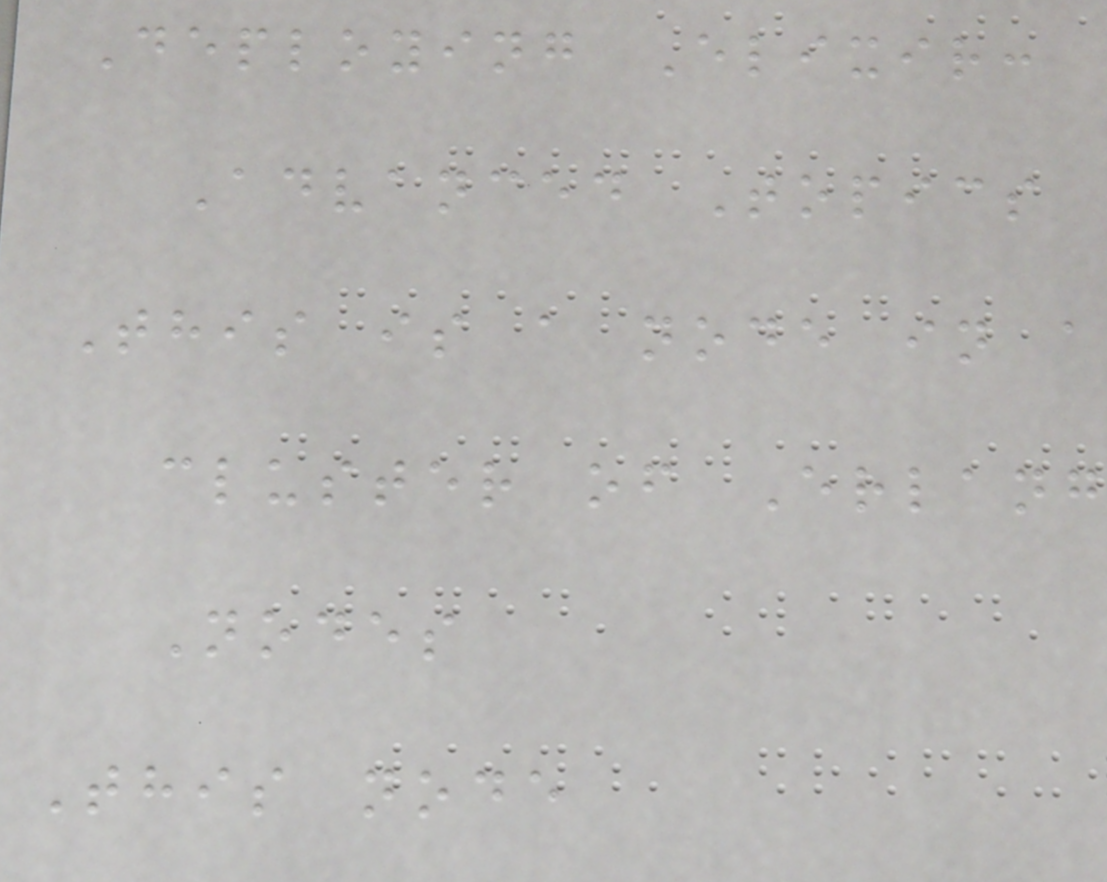Deploying Elixir:
Advanced Topics
This is a node in a
cluster of Erlang
Nodes
This node
